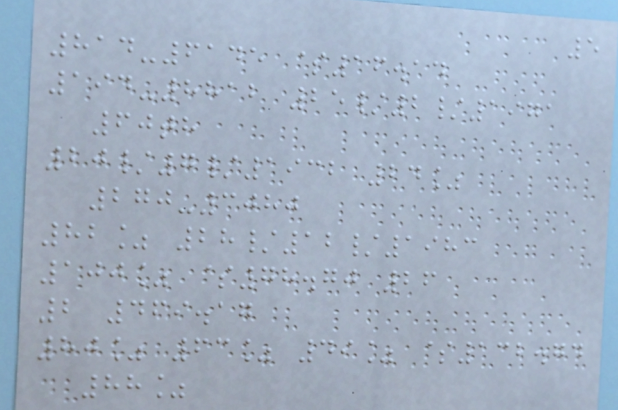5
814-6145 $16.14
194-8812 25/2/1971
60th
20/7/1932 24%
270-3080
82% 28/12/1983
100% $78.70 26
2 469.17
80% 63% 49% $132.74
88%
